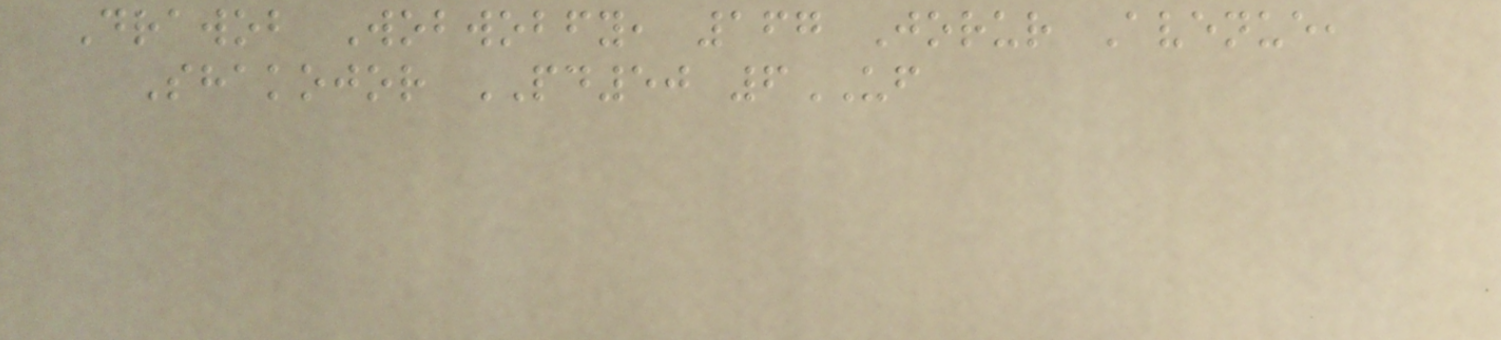Drawob Wobwobfy, 167 Jorur Avenue,
Shakojor PD50 6UF
